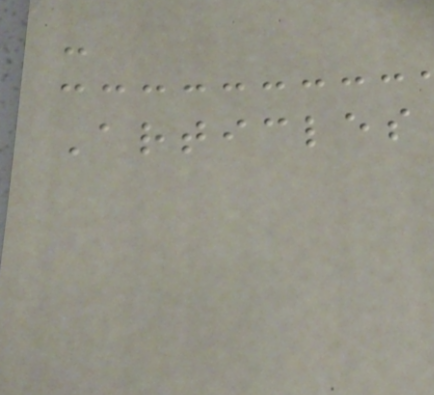-
Articles
